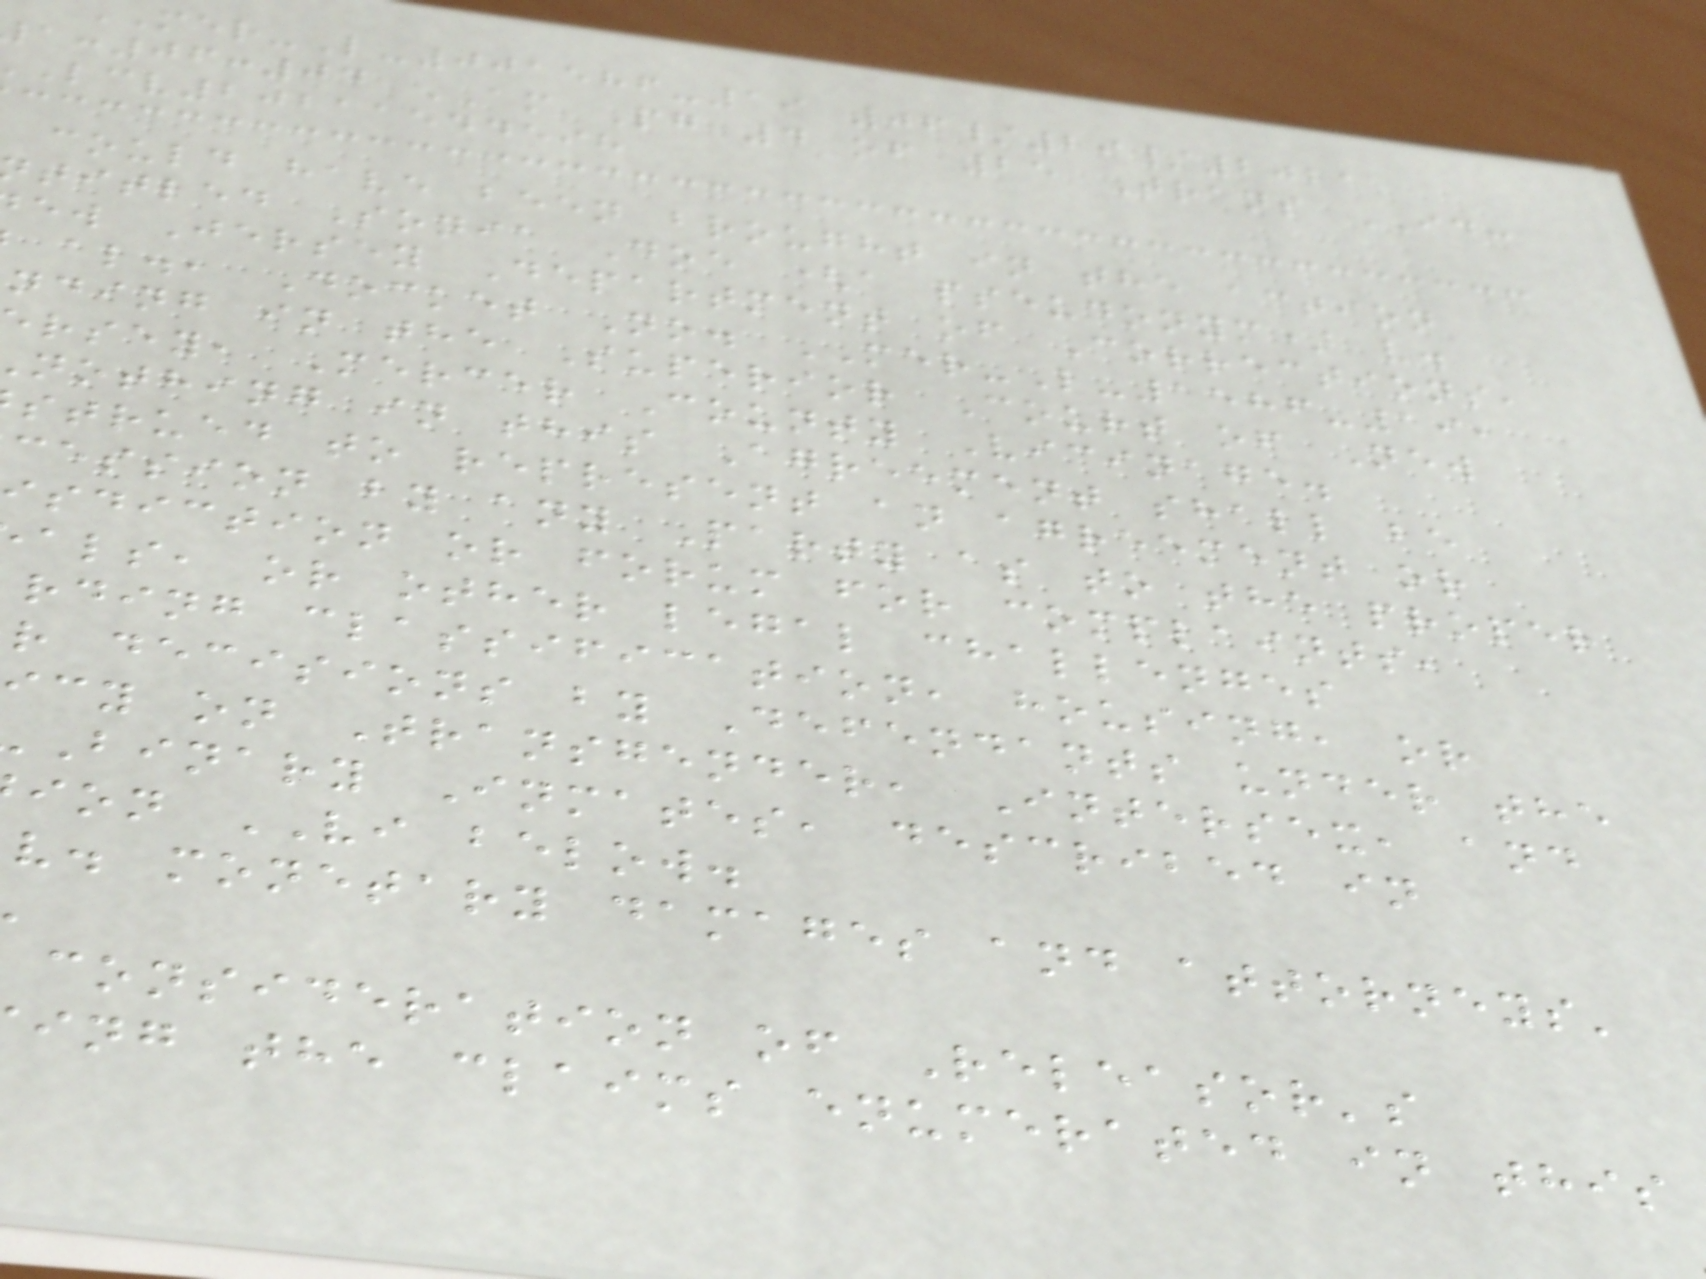-L-001586-19 06/29/2021
:06:04 AM Pg 4 of 25 Trans ID:
lcv20211544598
could have been brought in the action
titled Sonia Doe (a pseudonym) v.
ew Jersey Department of Corrections,
al., Docket No. MER-L-1586-19,
nding in the Superior Court of New
rsey, Mercer County Vicinage.
nothing in this Agreement shall be
strued to represent an agreement or
cession by any Party as to the proper
sdiction or forum for complaints,
als, or other legal challenges
rding classification, housing, or
r decisions by Defendants under the
icy on Transgender, Intersex, and
Binary Inmates, described in
ion VI below.
v. monetary damages and attorneys'
consideration of Releasor's
ing the claims enumerated in this
